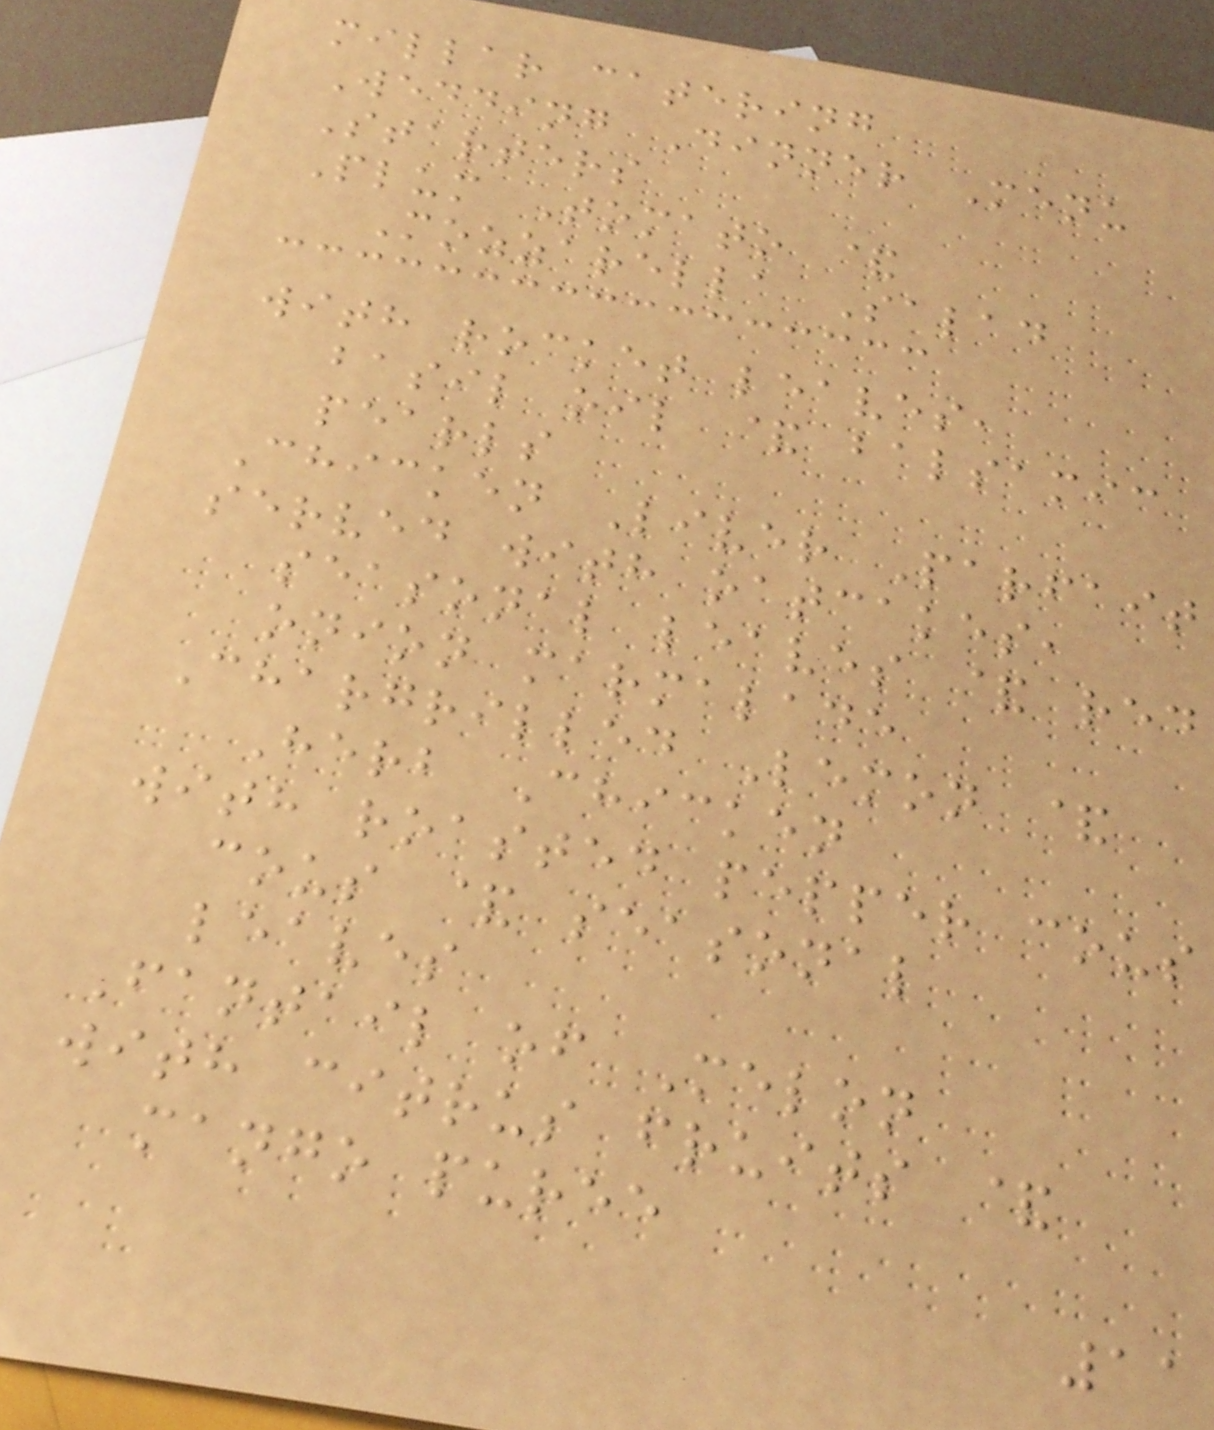millar catering
Wedding Dinner Menu
Starters
Plum Tomato &
Mozzarella Salad
with rocket leaves,
basil oil & balsamic
pearls
Chicken Liver Parfait
served with oatcakes,
seasonal leaves & red
onion marmalade
Chargrilled Lemon &
Herb Chicken
with roasted pepper cous
cous & seasonal
leaves
Fantail of Melon
with citrus fruits &
mango puree
11
